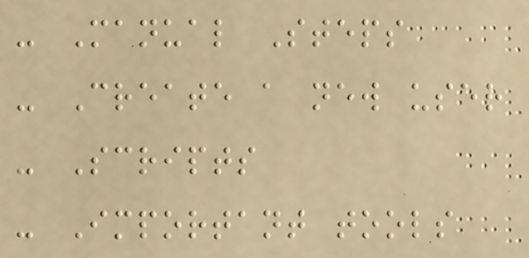- Manual Steps
- Create a new user
- Scripts
- Important tools
